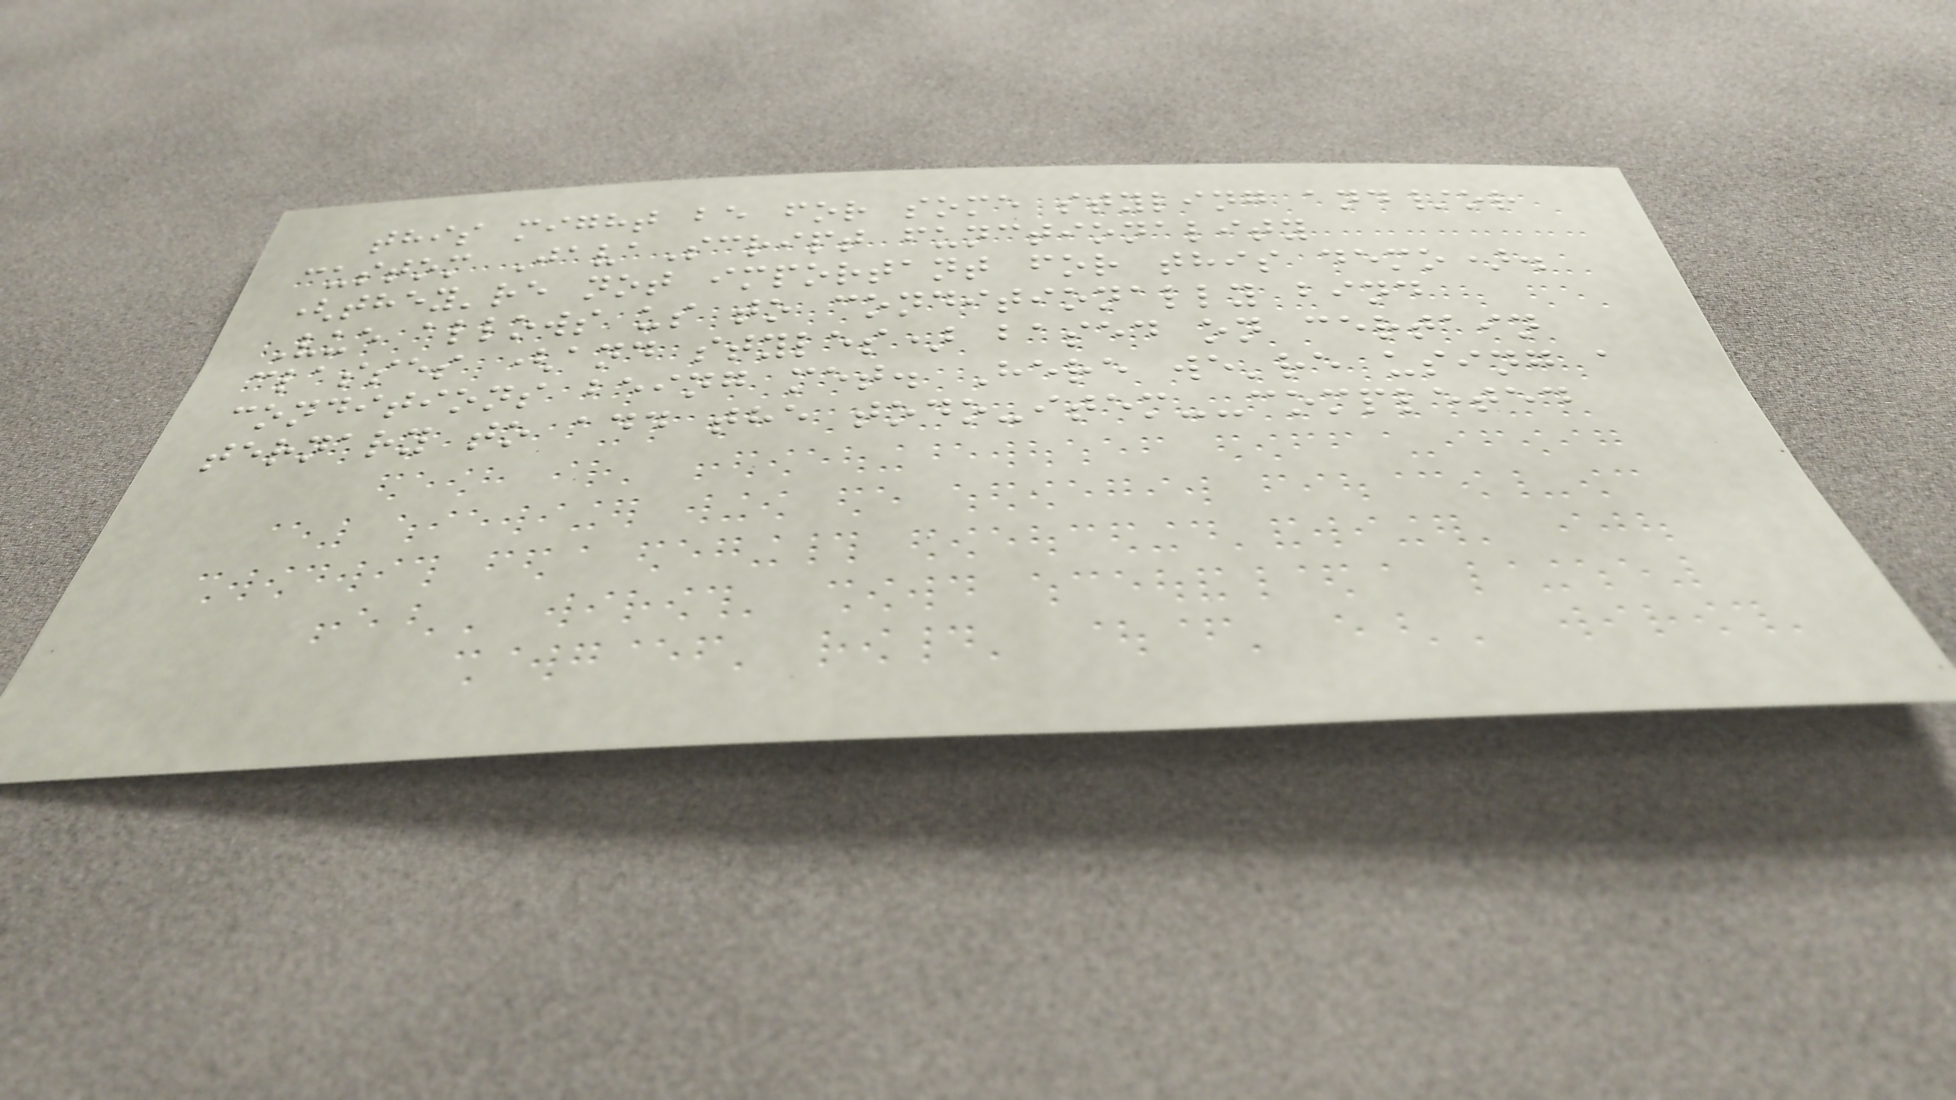this might be for some styling and/or
custom JavaScript functionality
(they're not important for this demo).
Vue allows us to conditionally bind
classes (and styles) based on certain
conditions being met. Here we're using a
ternary to add the todo-item--completed
